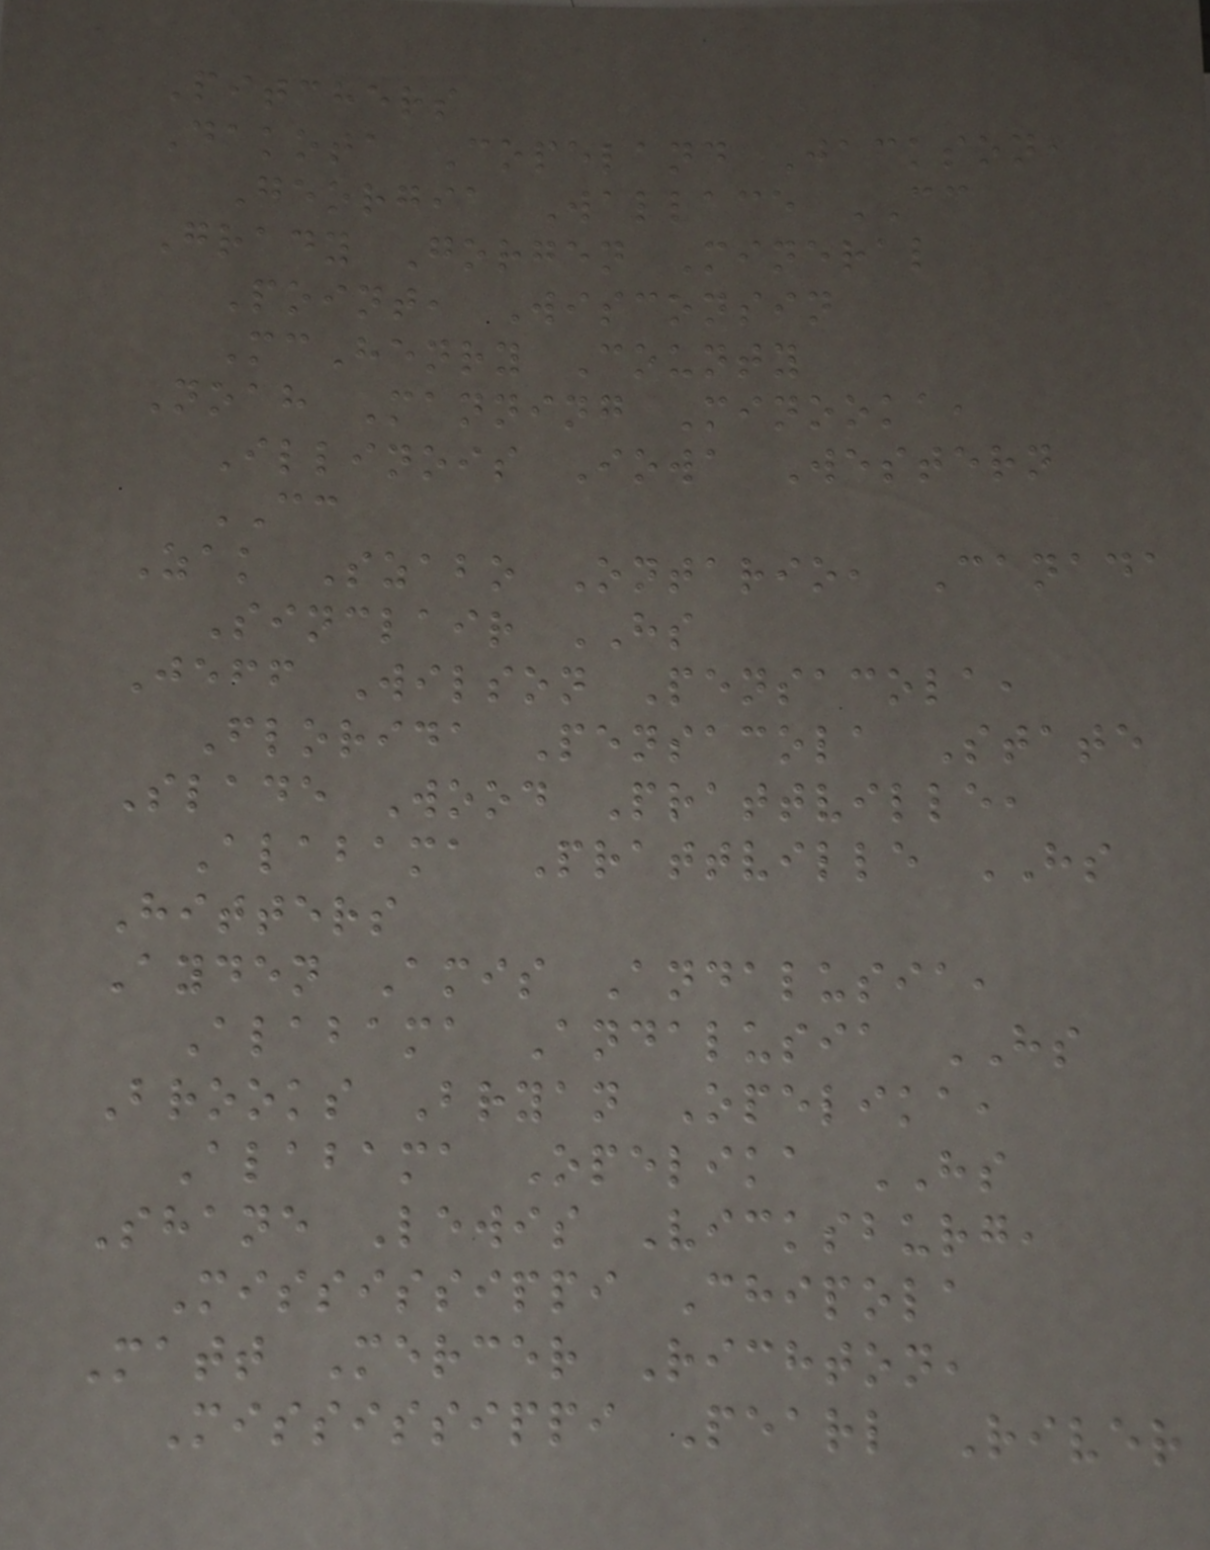Pitchers
Dakota Copeland Jackson,
Georgia Wallace CC
Grady Gorgen Mineral
Point, Wisconsin
McHenry County
Noah Manning Minooka,
Illinois Iowa Western
CC
Zak Szabo Ontario, Canada
Sinclair HS
Jeff Wilson Pensacola,
Florida Pensacola State
Slade Wood Prattville,
Alabama Prattville HS
Hitters
Ayden Amis Andalusia,
Alabama Andalusia HS
Brooks Bryan Opelika,
Alabama Opelika HS
Shane Lewis Vicksburg,
Mississippi Chipola
Matt Mercer Richton,
Mississippi Pearl River
